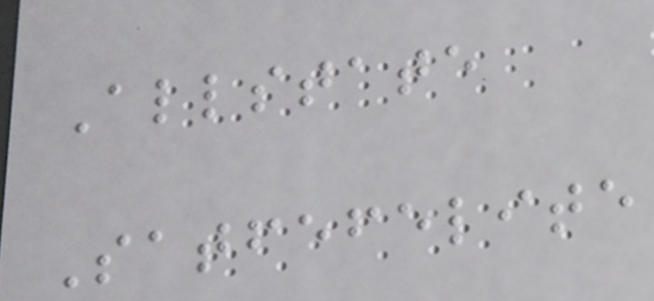Allstate
Satfefelite
